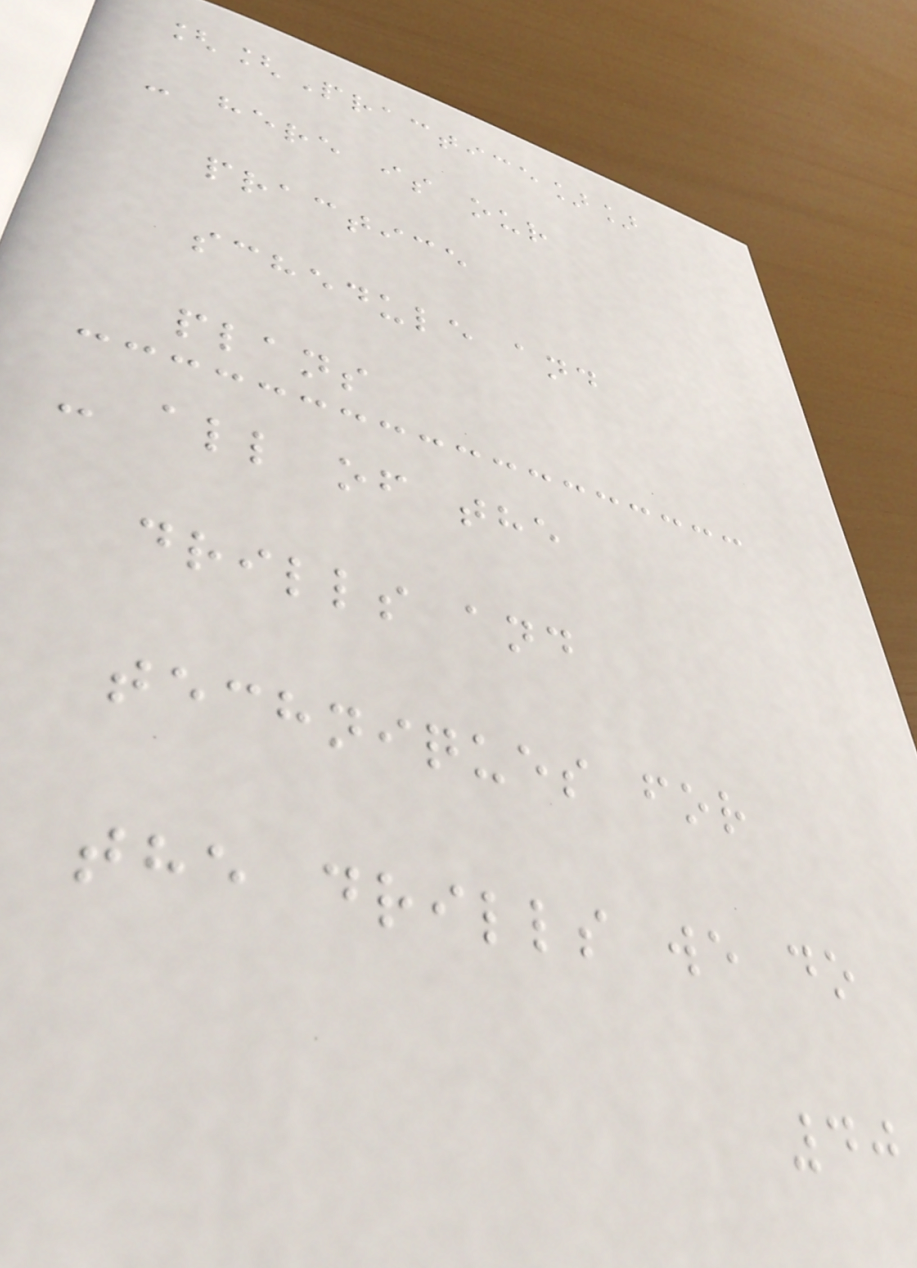[[Practice]]
- here is our
practice
schedule and
plans
- all of the
drills and
techniques for
the drills we do
40
